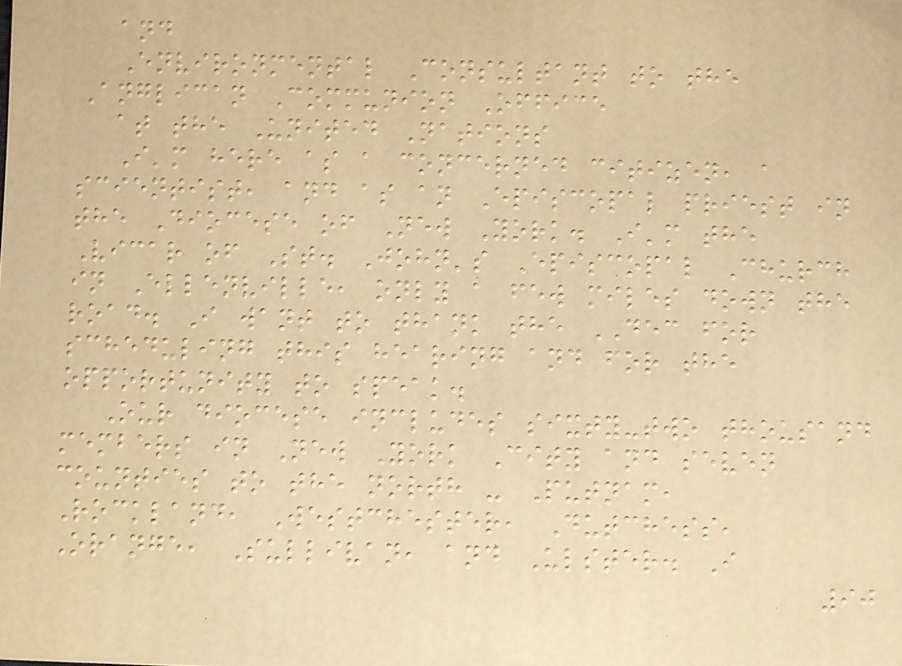and
Environmental Consultant to the
Anglican Communion Office
at the United Nations
I'm here as a concerned citizen, a
scientist, and as an Episcopal priest in
the Diocese of New York. I'm the
Vicar of St. John's Episcopal Church
in Ellenville, only a few miles down the
road. I want to thank the DEC for
scheduling this hearing and for the
opportunity to speak.
Our diocese includes sixty-two thousand
members in New York City and seven
counties to the north - Putnam,
Rockland, Westchester, Dutchess,
Orange, Sullivan, and Ulster. I
90
